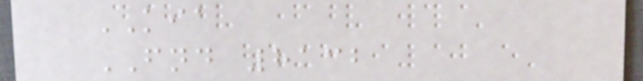KIA
FND 8132
